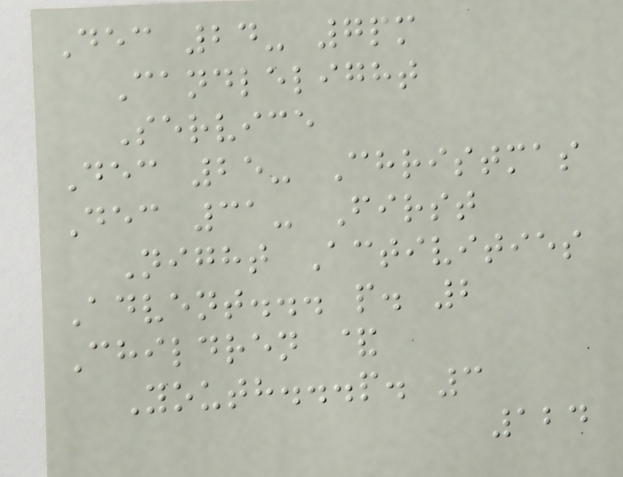Dec 24- 7pm
Candlelight
Service
Dec 25- Christmas
Dec 31- First
Night Activities
Advent... p. 2
Children &
Youth...p. 3
124
